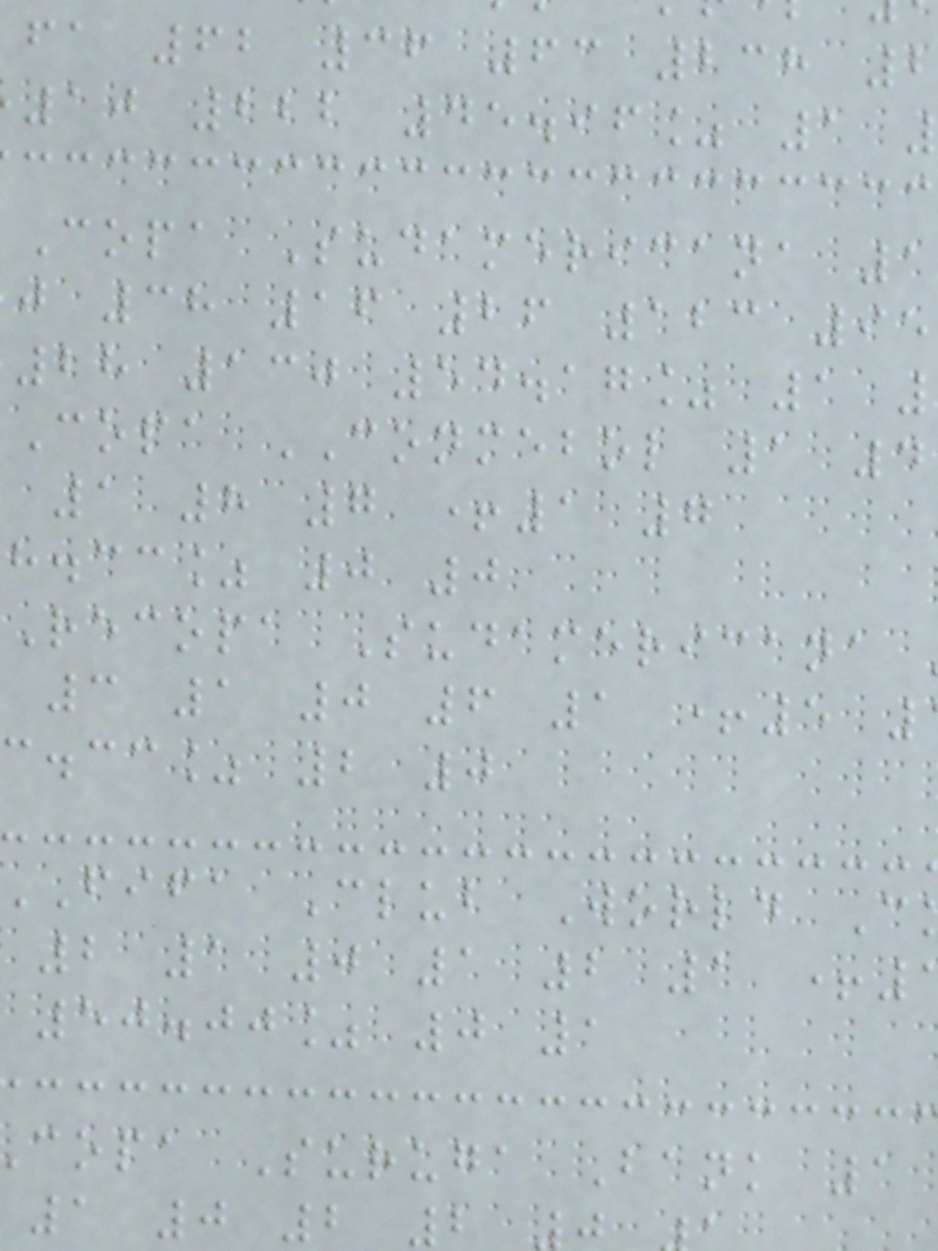fa 62 36 63 238 2
10 222 45.96% 1
Copa Sudamericana 1
j 38 16 26 123 95
28 130 54.17% 1
Copa CONMEBOL 1 4
1 8 7 +1 7
h.cc% 0 0
Recopa Sudamericana
3 1 0 6 1 +5
c.cc% 2 0
fifa Club World C
2 1 0 1 2 1 +
50.00% 0 1
copa Suruga Bank 1
1 0 2 2
